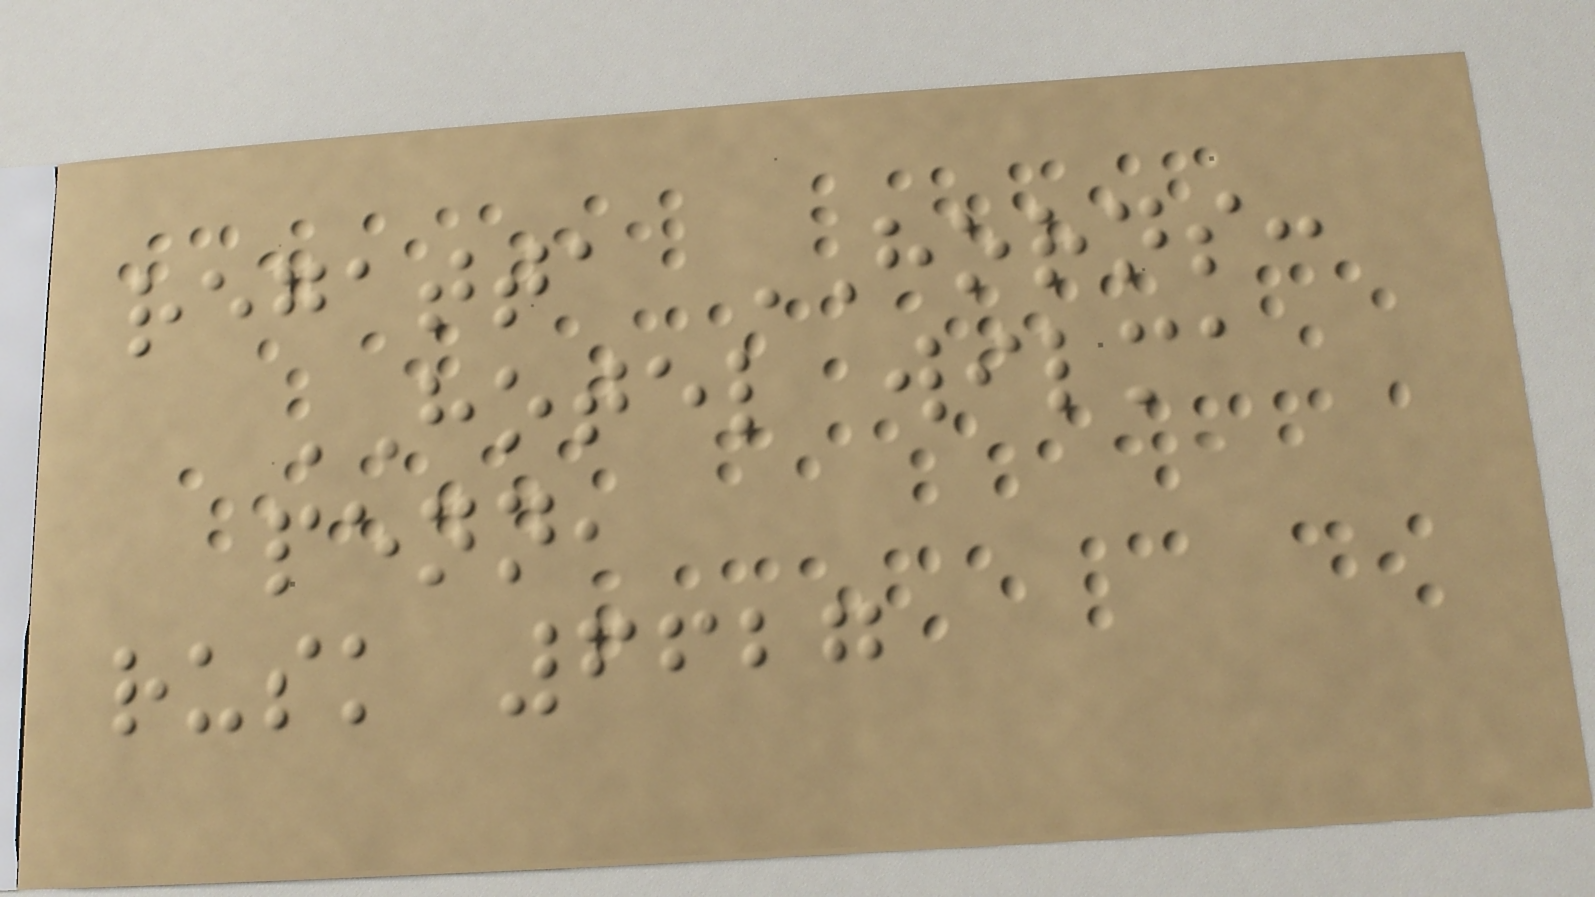regatta HORNS:
HOTEL wilma
penn,
rusk 6627
